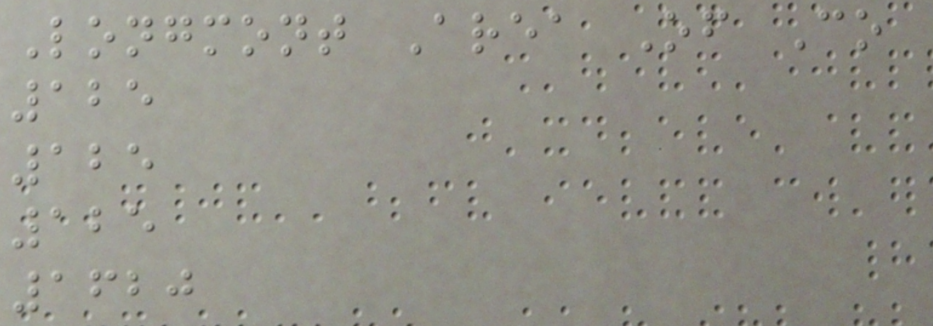Longmont Area Of Co
125
125
125
1620
